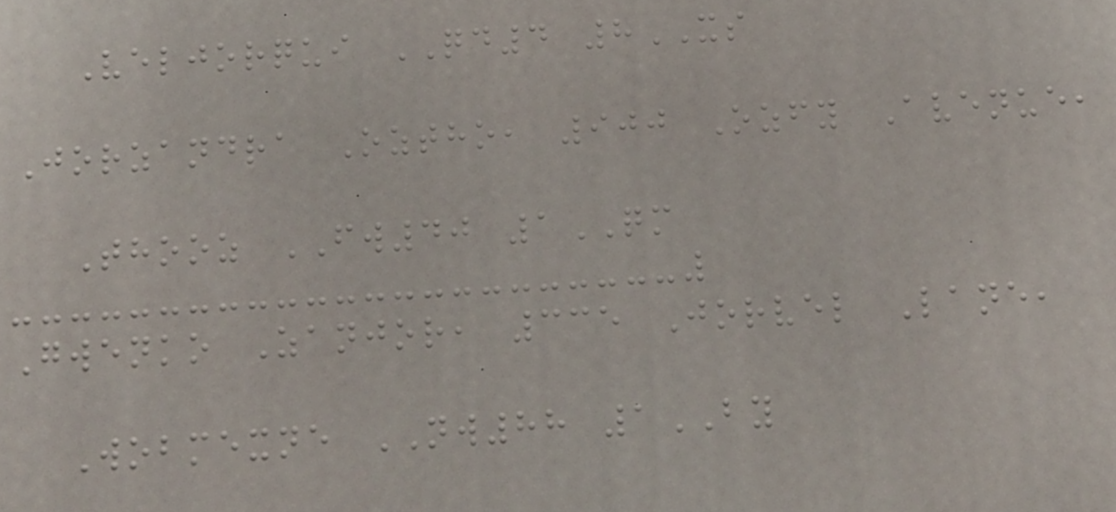Veljorqui QD4 8XS
Jorzandra Oztho, 900 Ozfy Avenue,
Thooz FW40 1QM
Gwenko Zanjor, 335 Jorvel Lane,
Wobmexne NW88 1BY
